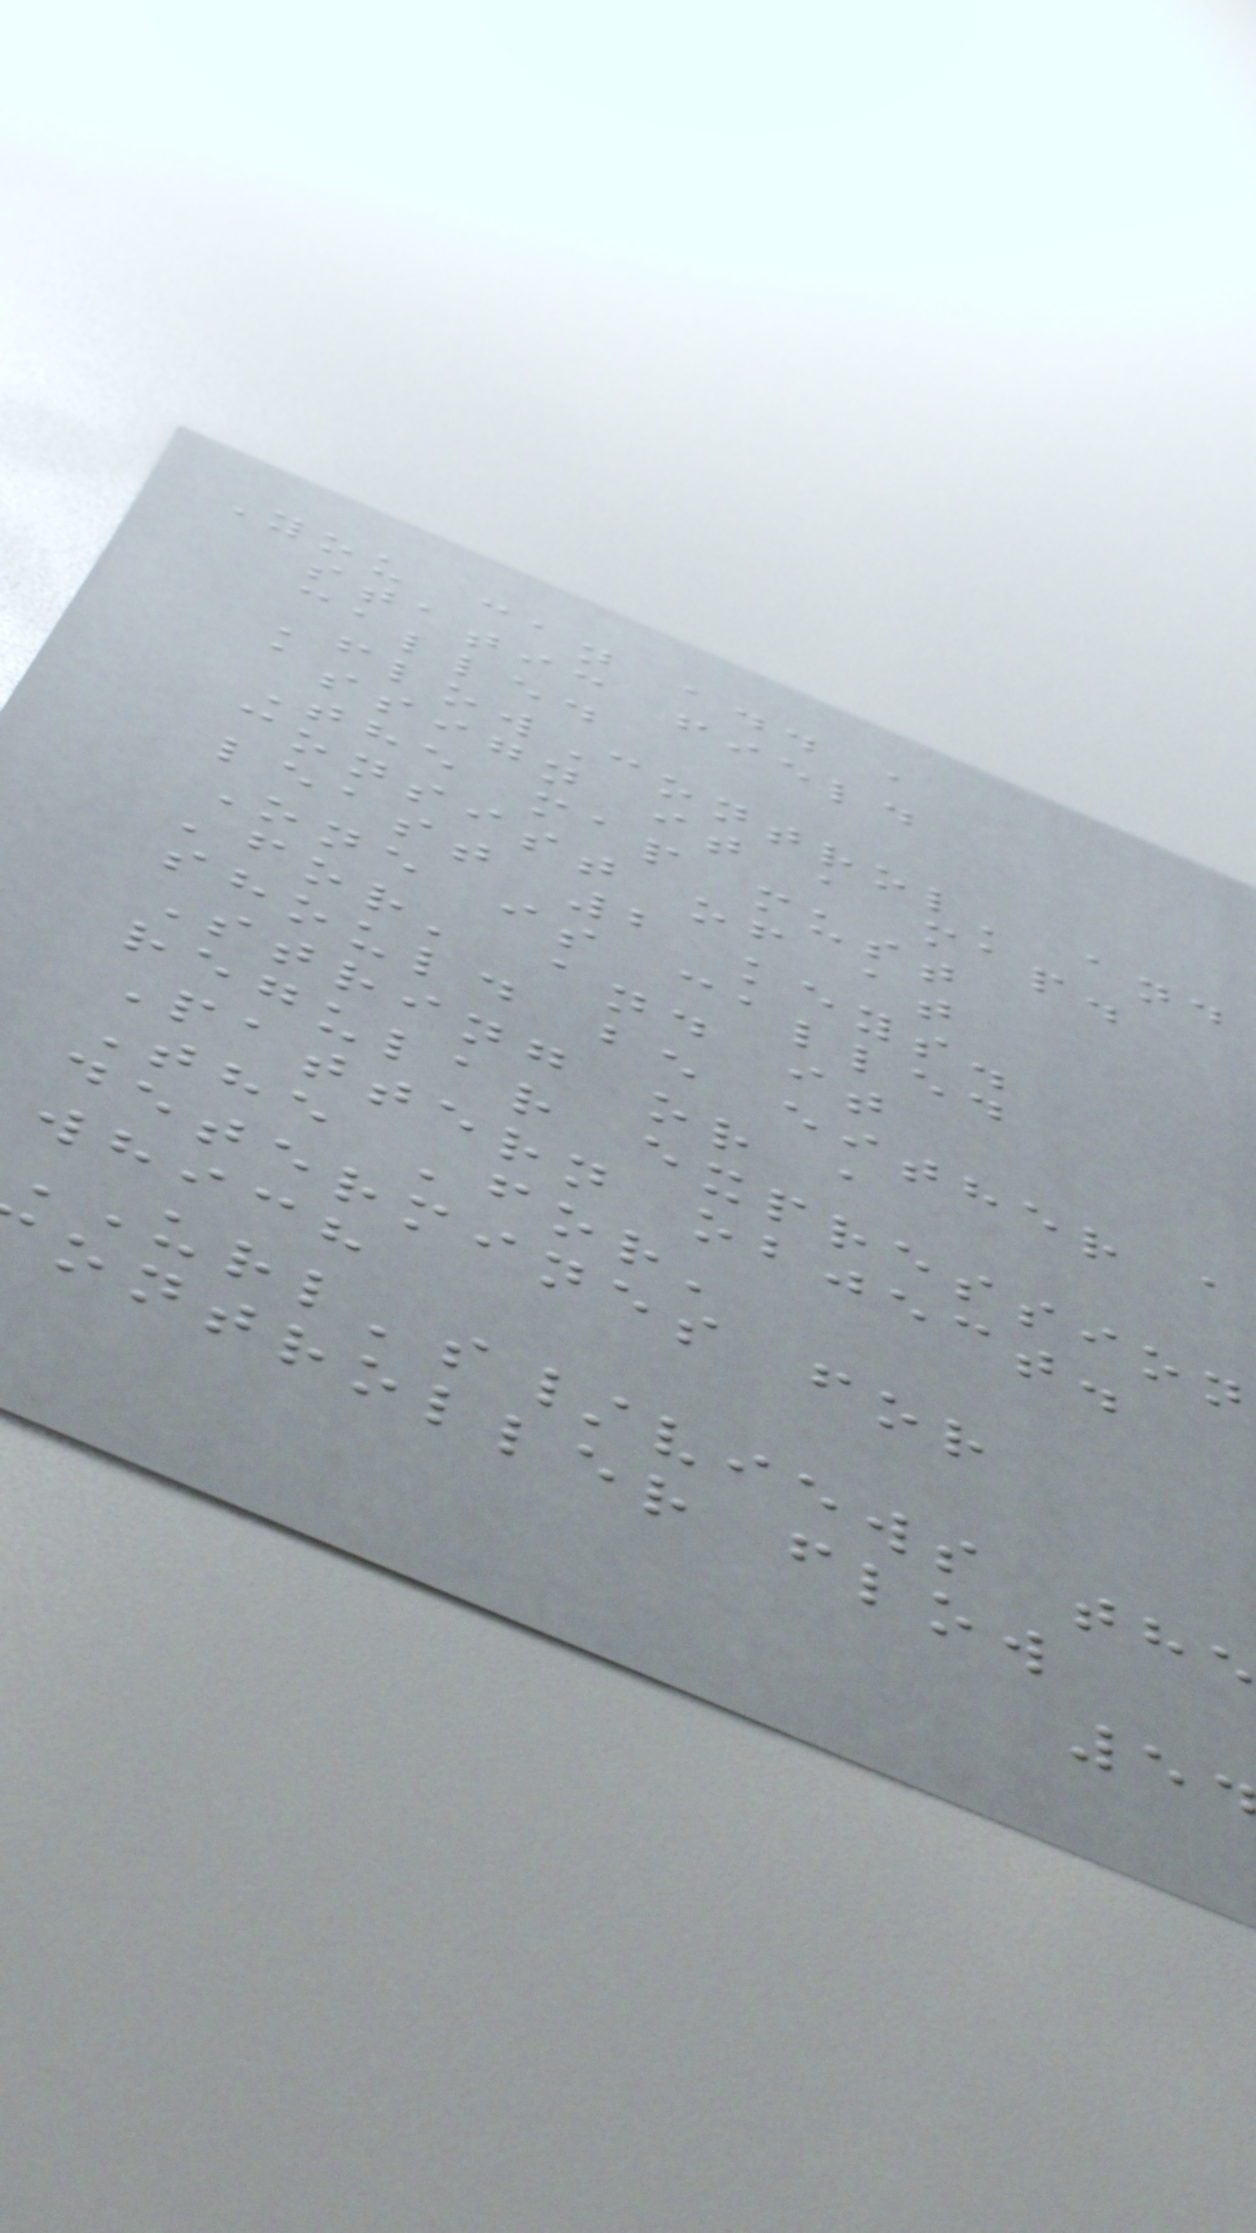You can add a
static field
called
'flowControl' and
assign it a map.
The map must
consist of at
least 2 keys.
One is called
'for' and it
should be either a
String or a
regular expression
Pattern object.
The 'for'
determines for
which
URL's/views the
ontroller flow
